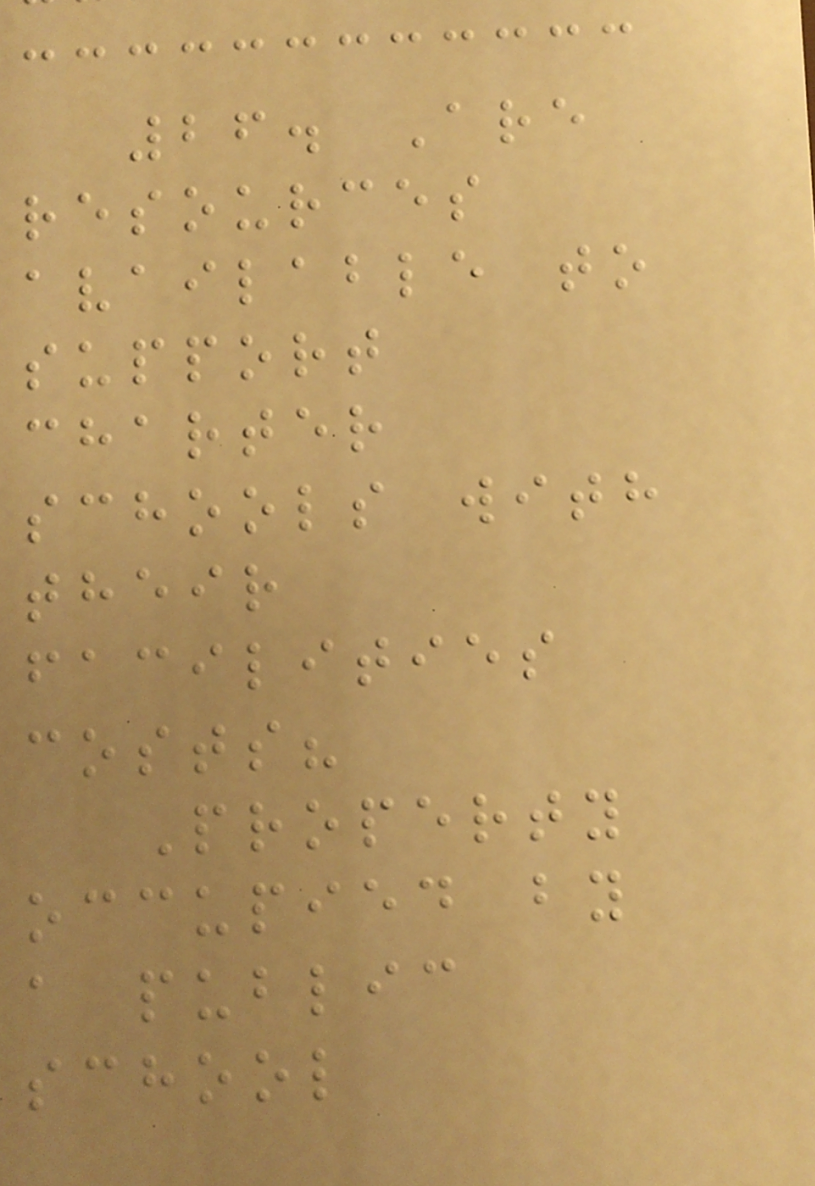26. Are
resources
available to
support
charter
schools with
their
facilities
costs?
Property
occupied by
a public
school
